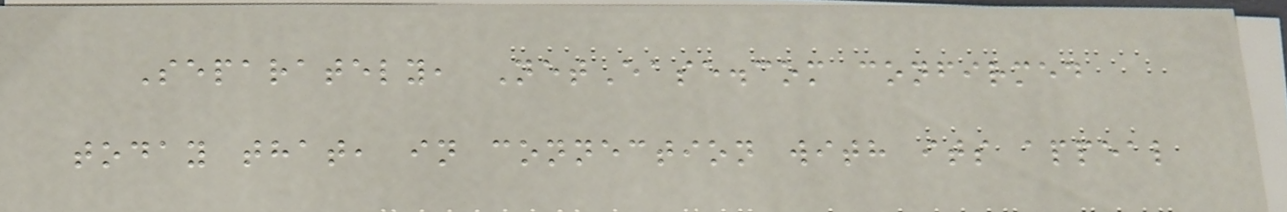Separately, NetEase.com confirmed
today that, in connection with its appeal
